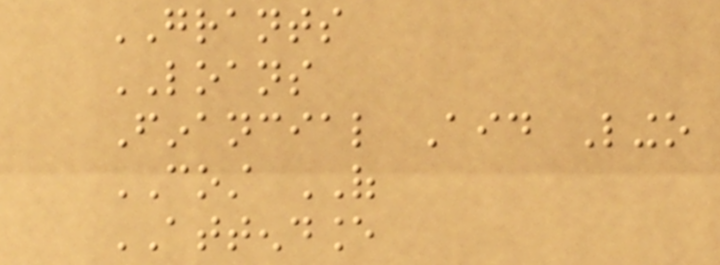GRANTS
LOANS
Financial Aid Lingo
COST OF
ATTENDANCE
